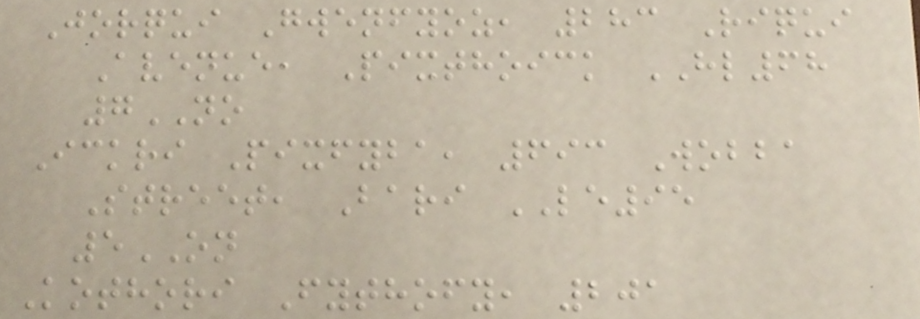Jorqui Gwenfyoz, 283 Riqui
Avenue, Pixthoick HL68
7NO
Ickri Pixfyba, 693 Wobba
Street, Bari LE95
5ON
Kothori Fythofy, 201
